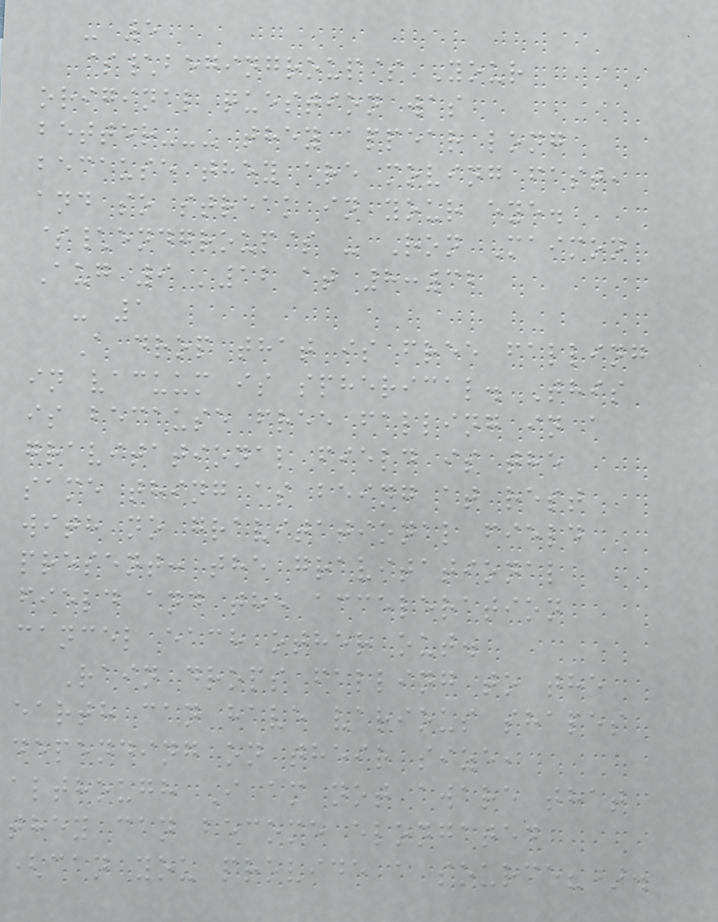- 5
$\begingroup$ Your
original question was
better--- they appear long
because they are moving fast,
and so streak in your eye.
$\endgroup$ - Ron Maimon
Aug 9 '12 at 8:32
- 1
A drop that is free falling
in vacuum is spherical. This
is because free falling in a
gravitational field is the
same thing as being at rest
with no gravitational field
present: the gravitational
field and the acceleration
cancel each other out.
Rain drops falling to the
earth can have various shapes
depending on their size,
although I am not aware that
they can become elongated
(can you provide a source?).
